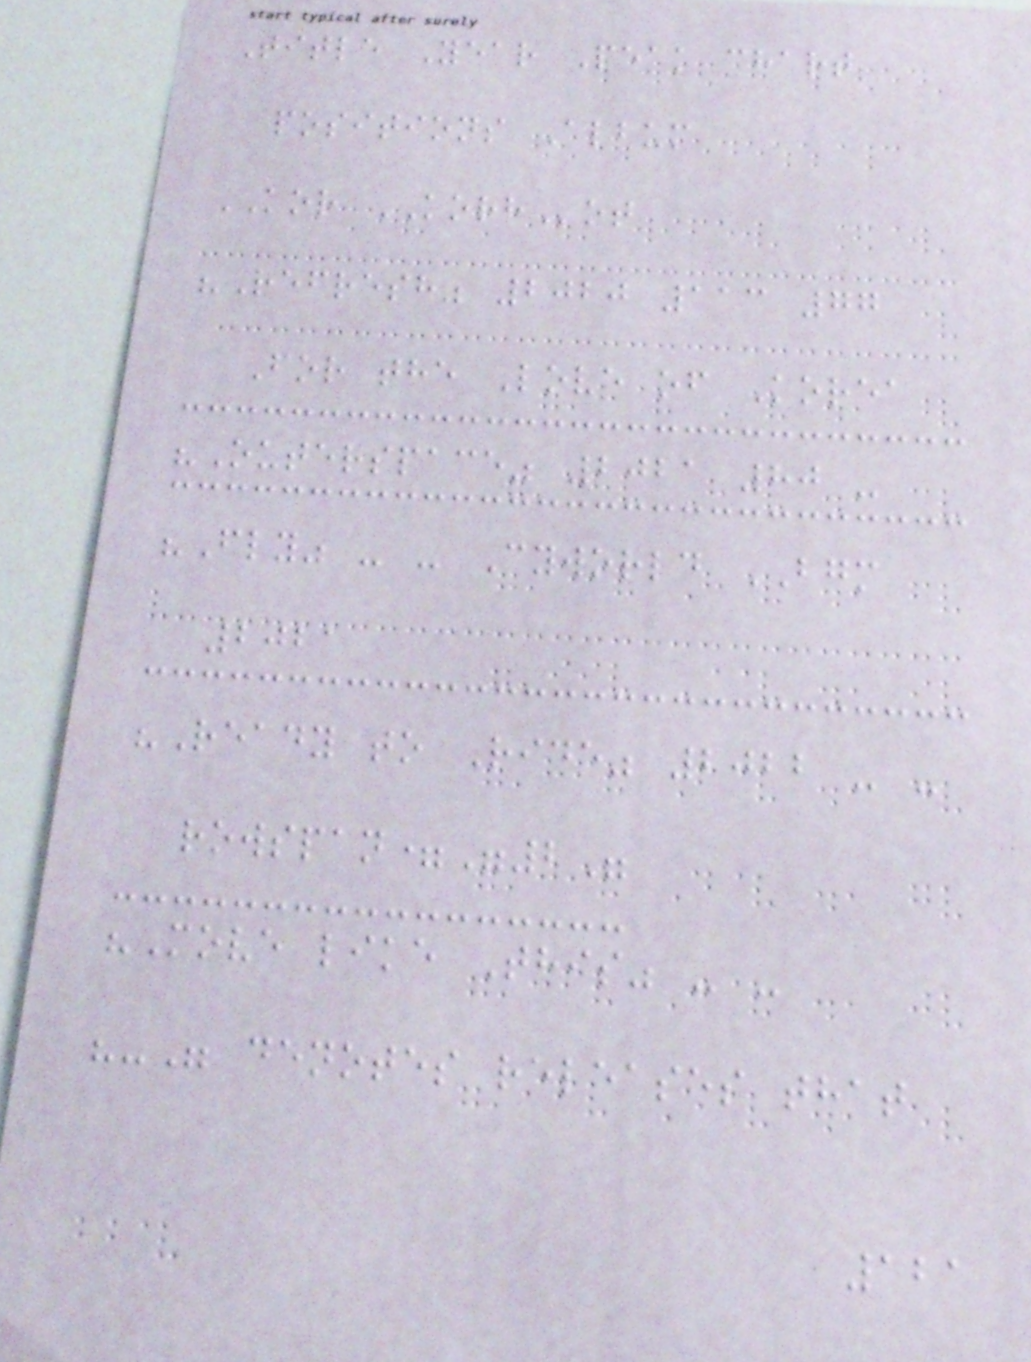Title Year Peak chart
positions Album
KOR KORHot
"Refresh" 2020 113 77
For the Love of Korea
"Outerspace" 2021 80 -
"Fly" - - Cyworld BGM
2021
"Ready to Ride" 2022 - -
rowspan="2"
"Move like This" - -
"-" denotes releases that
121
